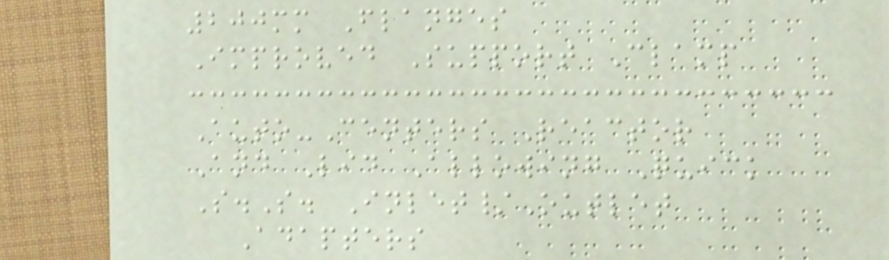200mm Flanges
Improved Support Clamp
Auto-Centers Reactor
And Lid Allowing Quick
S.S. Inlet/Outlet
Adapters
